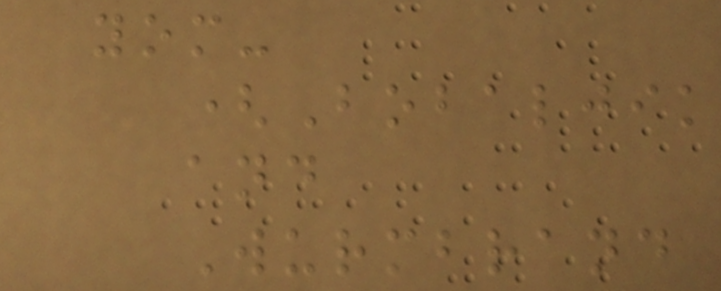yom-
(Bobaljik
and
Wurmbrand
